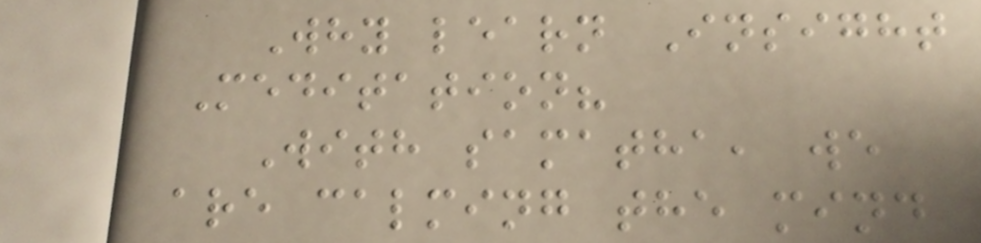Why learn Insight
Meditation?
With samatha, we
are calming the mind
